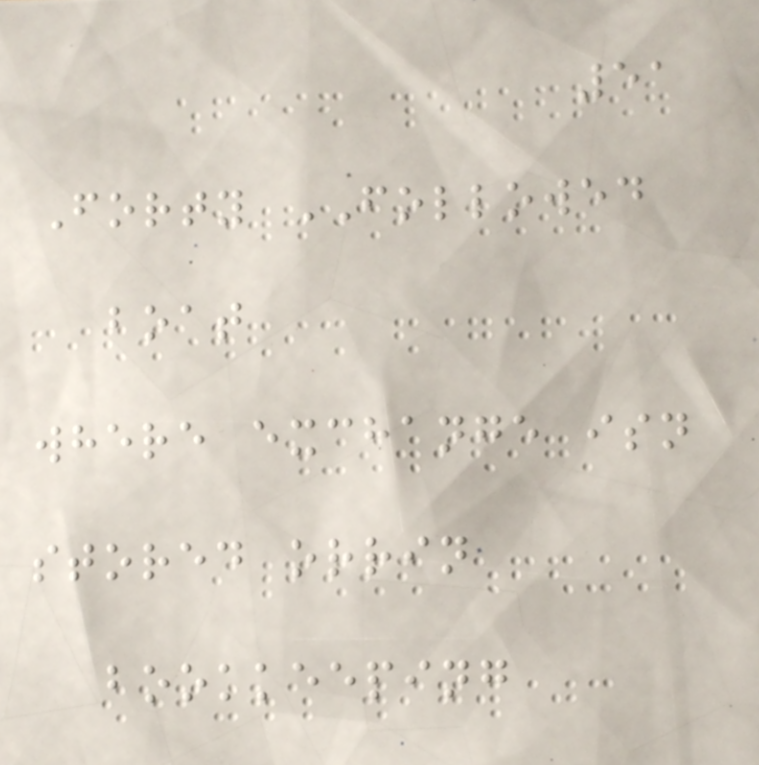51
Forty FOLLOWED
boat
where exchange isn
stored orrin
bookkeeping
